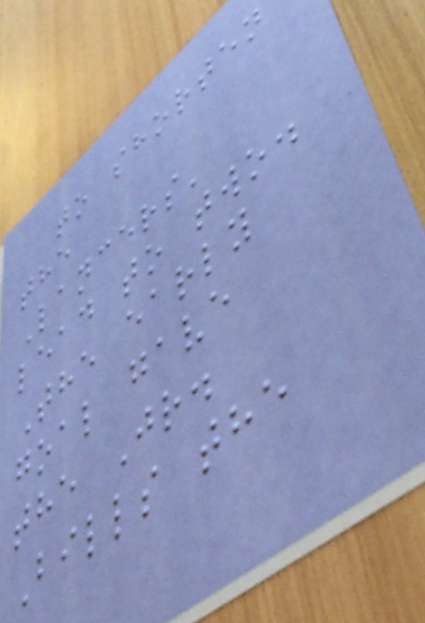to shorten
the
Lancers'
lead to two.
The early
goal gave
the Jr.
Bills the
